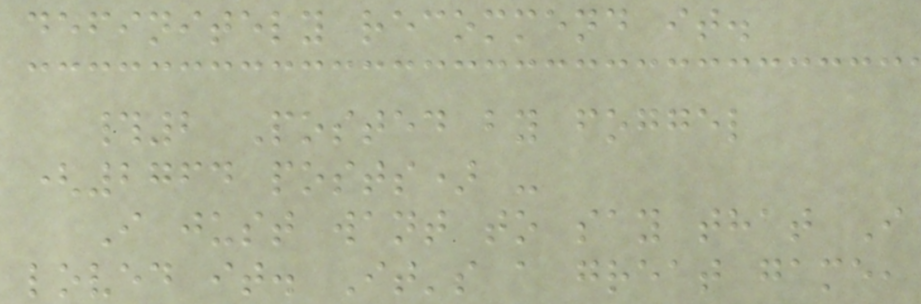definitely recommend it.
#2 Posted by foggel
(2764 posts) -
I just want to say that I
loved it. It's a great game,
